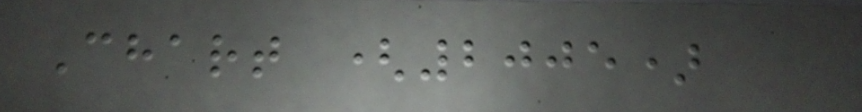Chart (2005)
